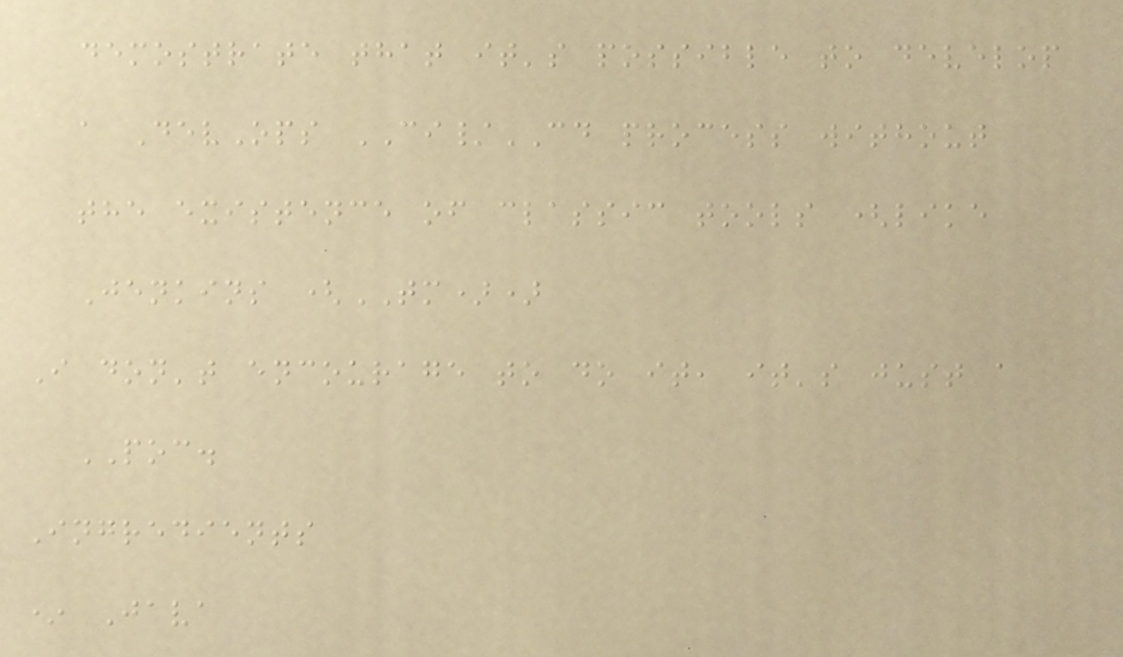demostrate that it's possible to develop
a DevOps CI/CD process without
the existence of classic tools (like
Jenkins (TM))
I don't encourage to do it, it's just a
POC.
Ingredients
* Java
